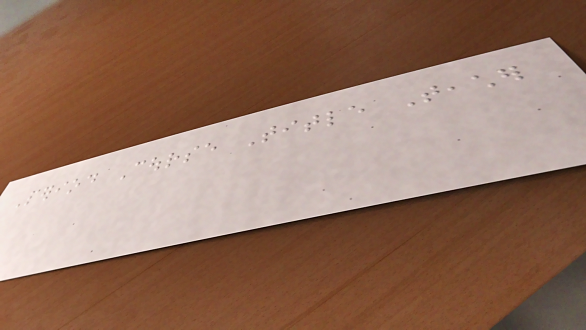Period Course Title Teacher
